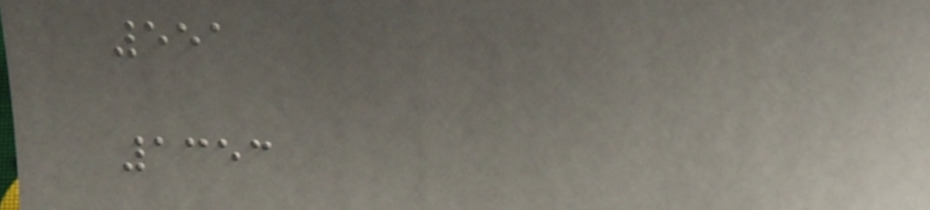551
1353
